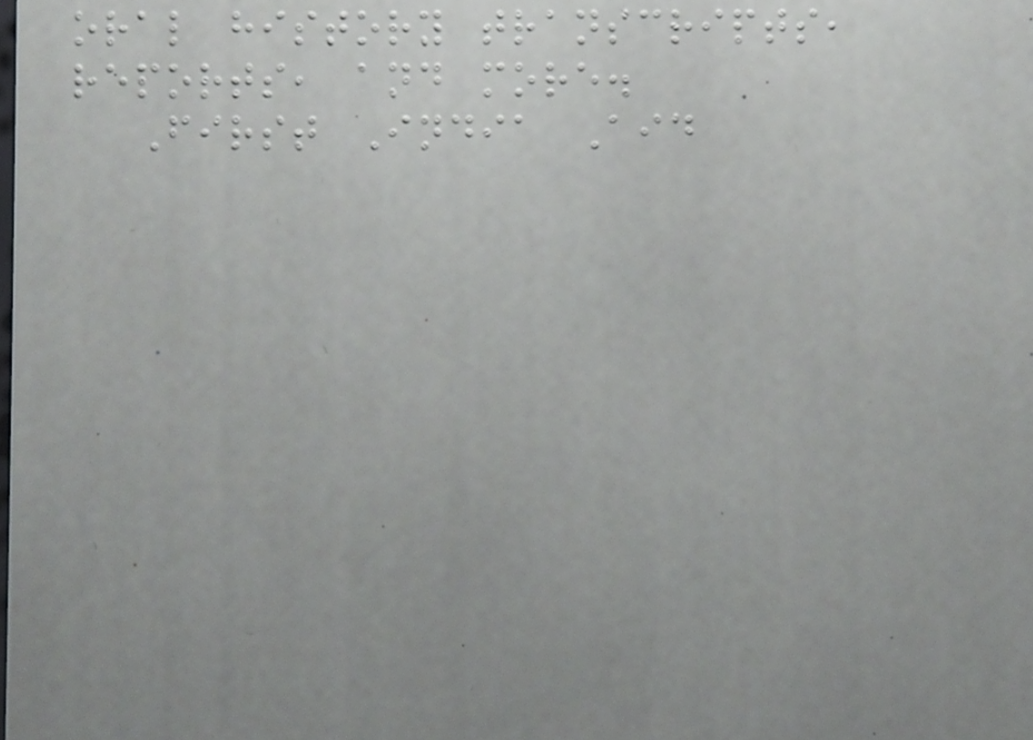oral history transcripts,
reports, and more.
First India Aid
